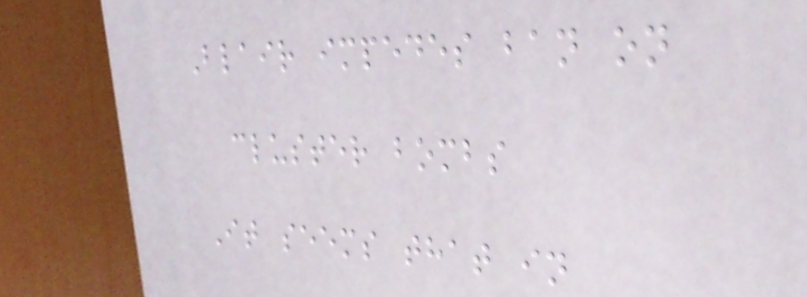Blair impedes ban on
cluster bombs
It seems that in
